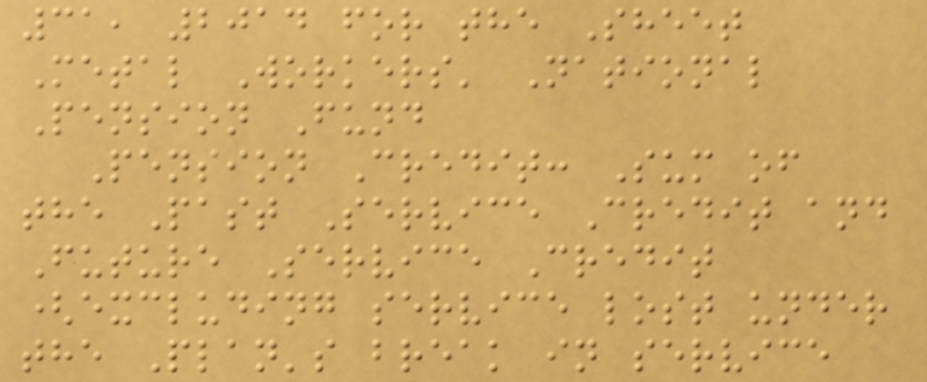31, 2014 for the Sheet
Metal Workers' National
Pension Fund
Pension Credit: Sum of
the Past Service Credit and
Future Service Credit
(excluding service lost under
the Plan's break in service
